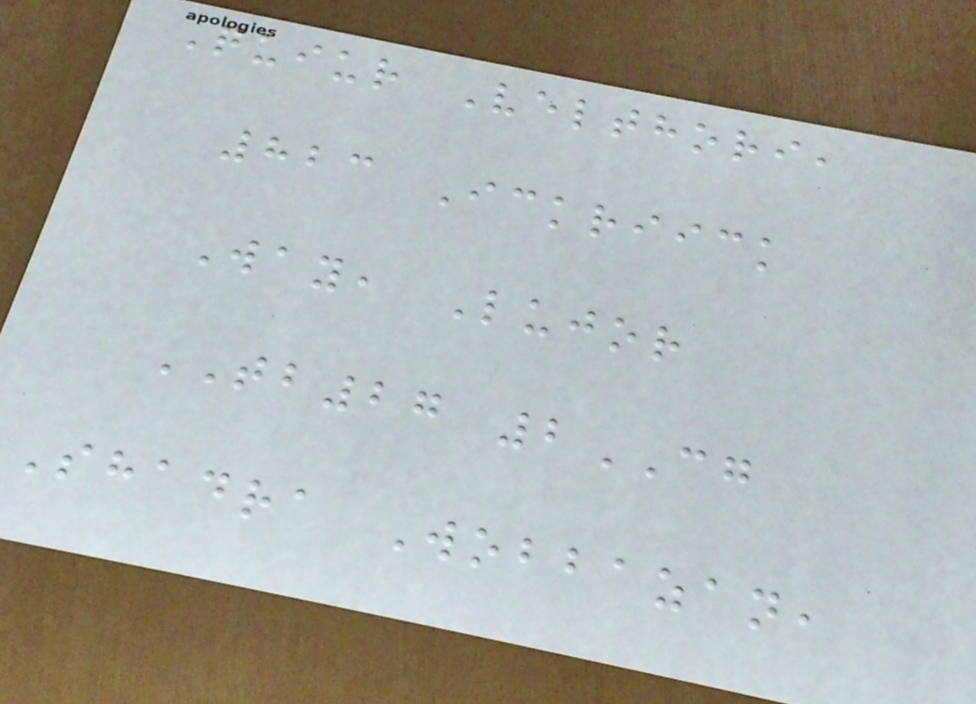Quiur Velthori,
823 Ickriick
Way, Lujor
TB27 2CG
Shadra Wobbazan,
